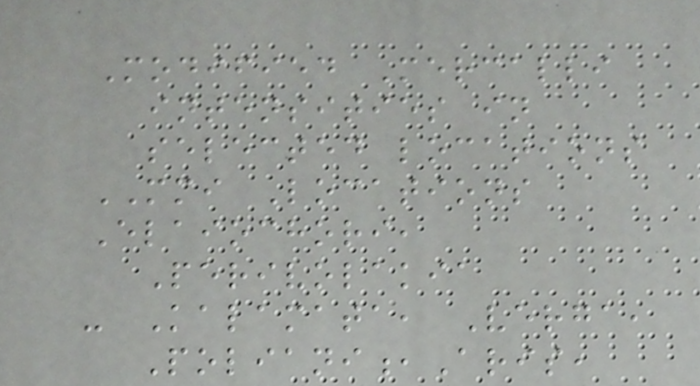Modified Mercalli
intensities in
selected locations
MMI Locations
Elaiochori,
Perivolakia
- Kalamata, Verga,
Poliani,Aris,
